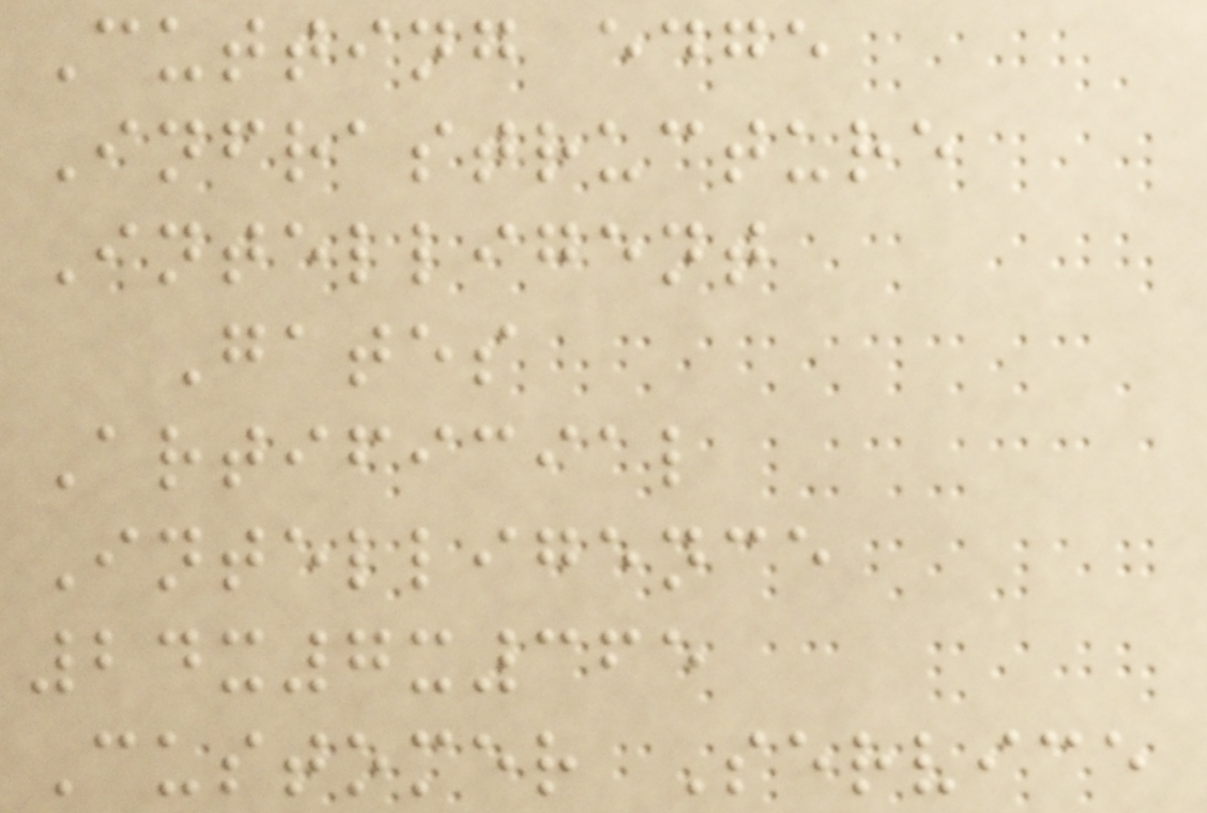Cutting edge
Infrastructure
Intelligent
Gates
Artificial
Intelligence
24x7x365
Customer Service
